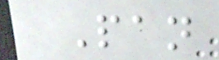Pan
